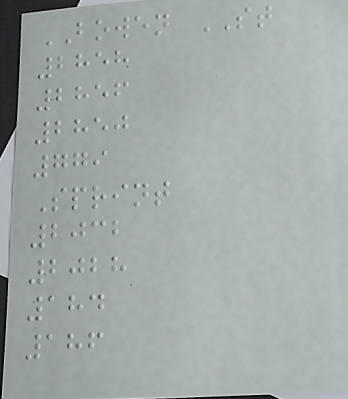BOWEN ST
2858
2856
2850
779
Sprint
2032
2028
184
186
